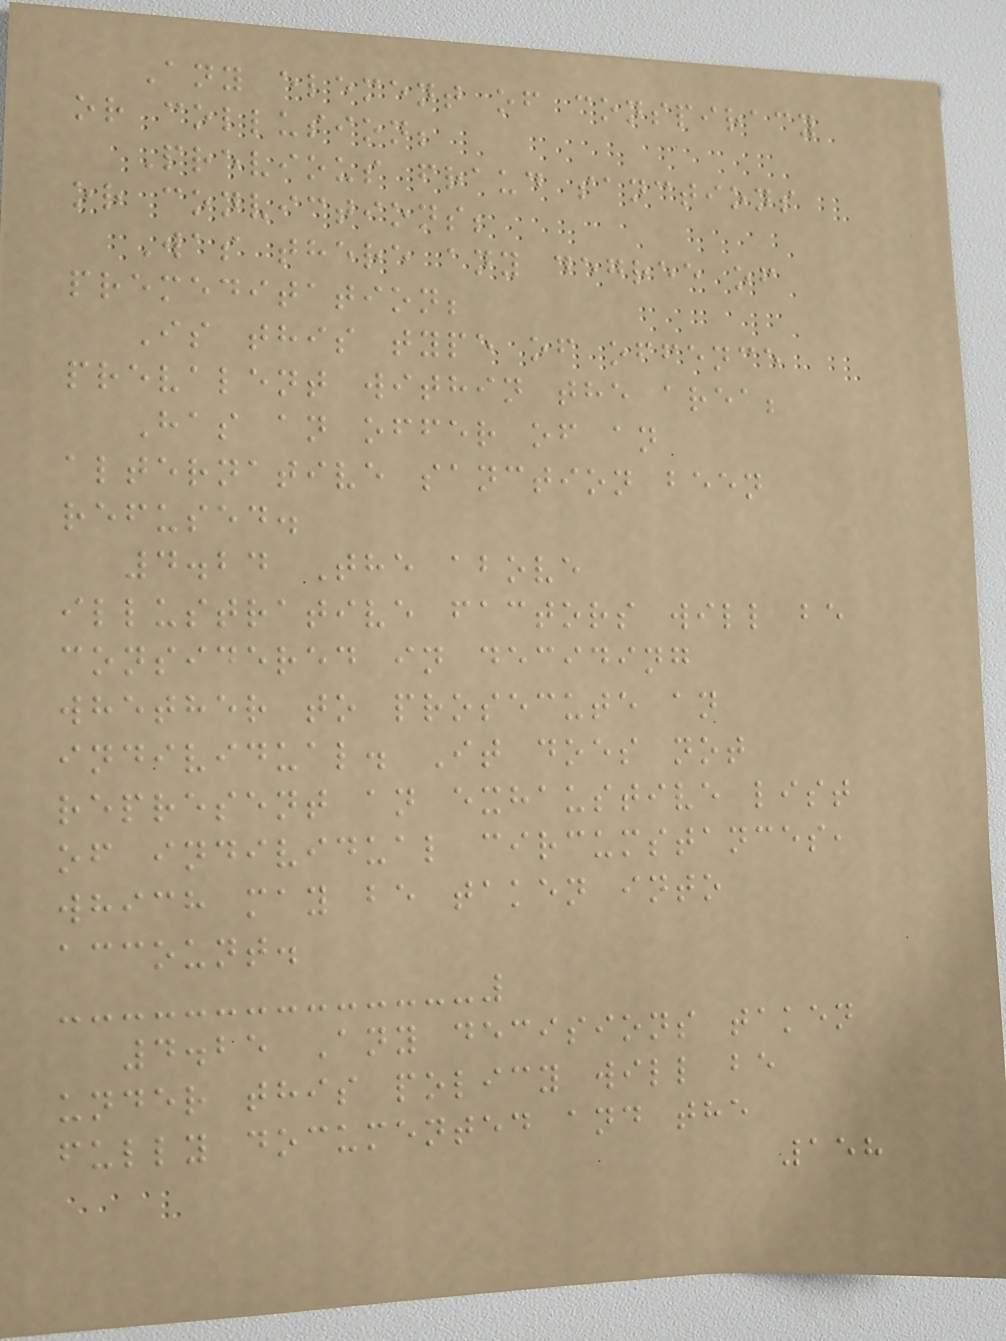Any element of conspiracy
or collusion;
Previous fraud sanctions
or convictions;
Was there any degree of
premeditation;
Is this type of offence
prevalent within the area;
Has an offer of an
alternative sanction been
refused.
4.24 The above
illustrative factors will be
considered in deciding
whether to prosecute an
individual. It does not
represent an exhaustive list
of individual circumstances,
which may be taken into
account.
4.25 Any decisions taken
under this policy will be
fully documented and the
158
